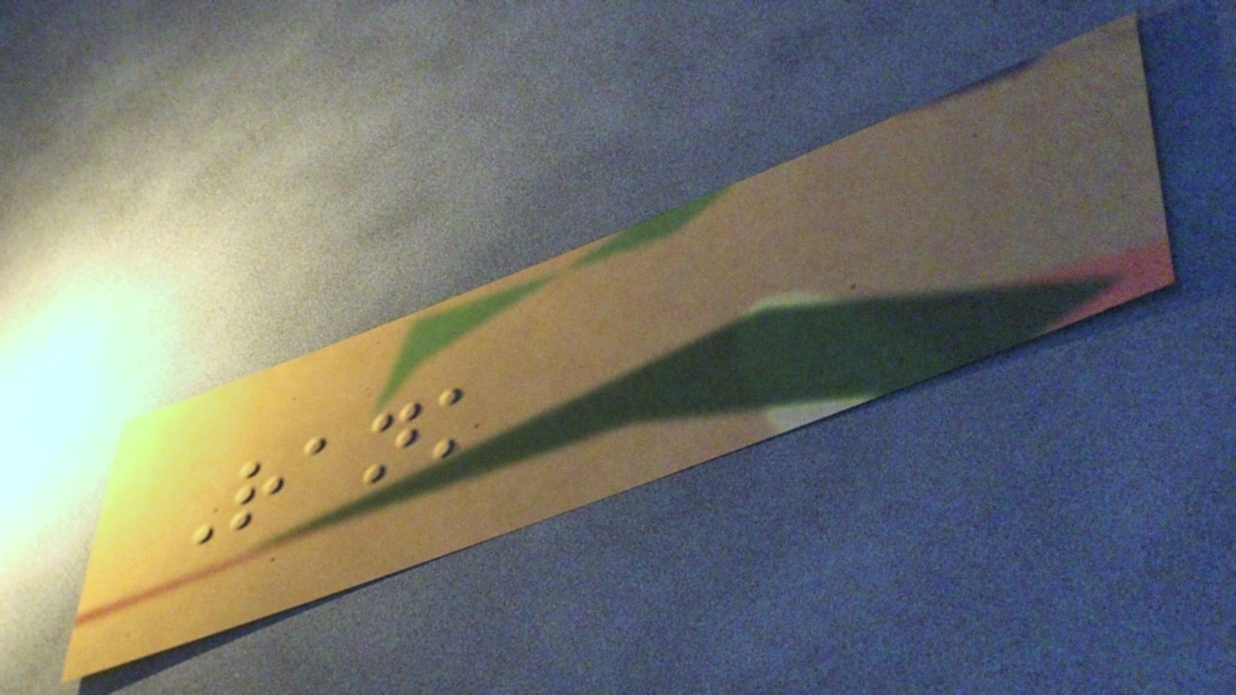Rank
